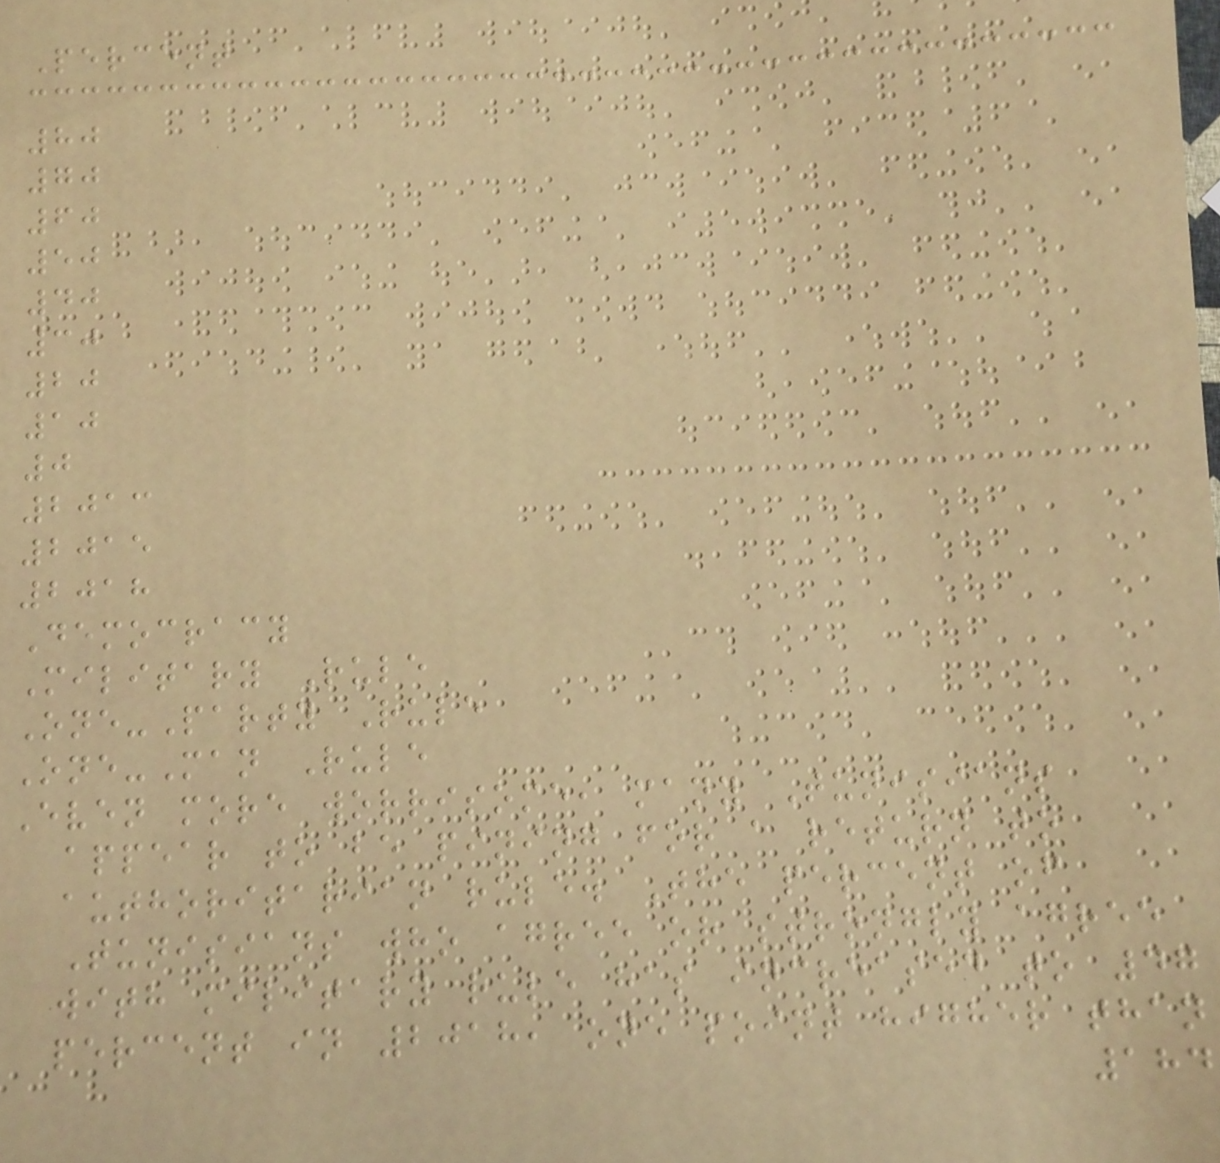Percent
80
70
60
50
40
30
20
10
0
2013
2015
2018
Democracy
Military Rule
One-Party Rule
One-Man Rule
Even more worrisome, many Tunisians
appear to be pining for a return to
authoritarian rule. The percent of
Tunisians who agree or strongly agree
with military rule has increased to 47
percent in 2018, one point higher than
184
